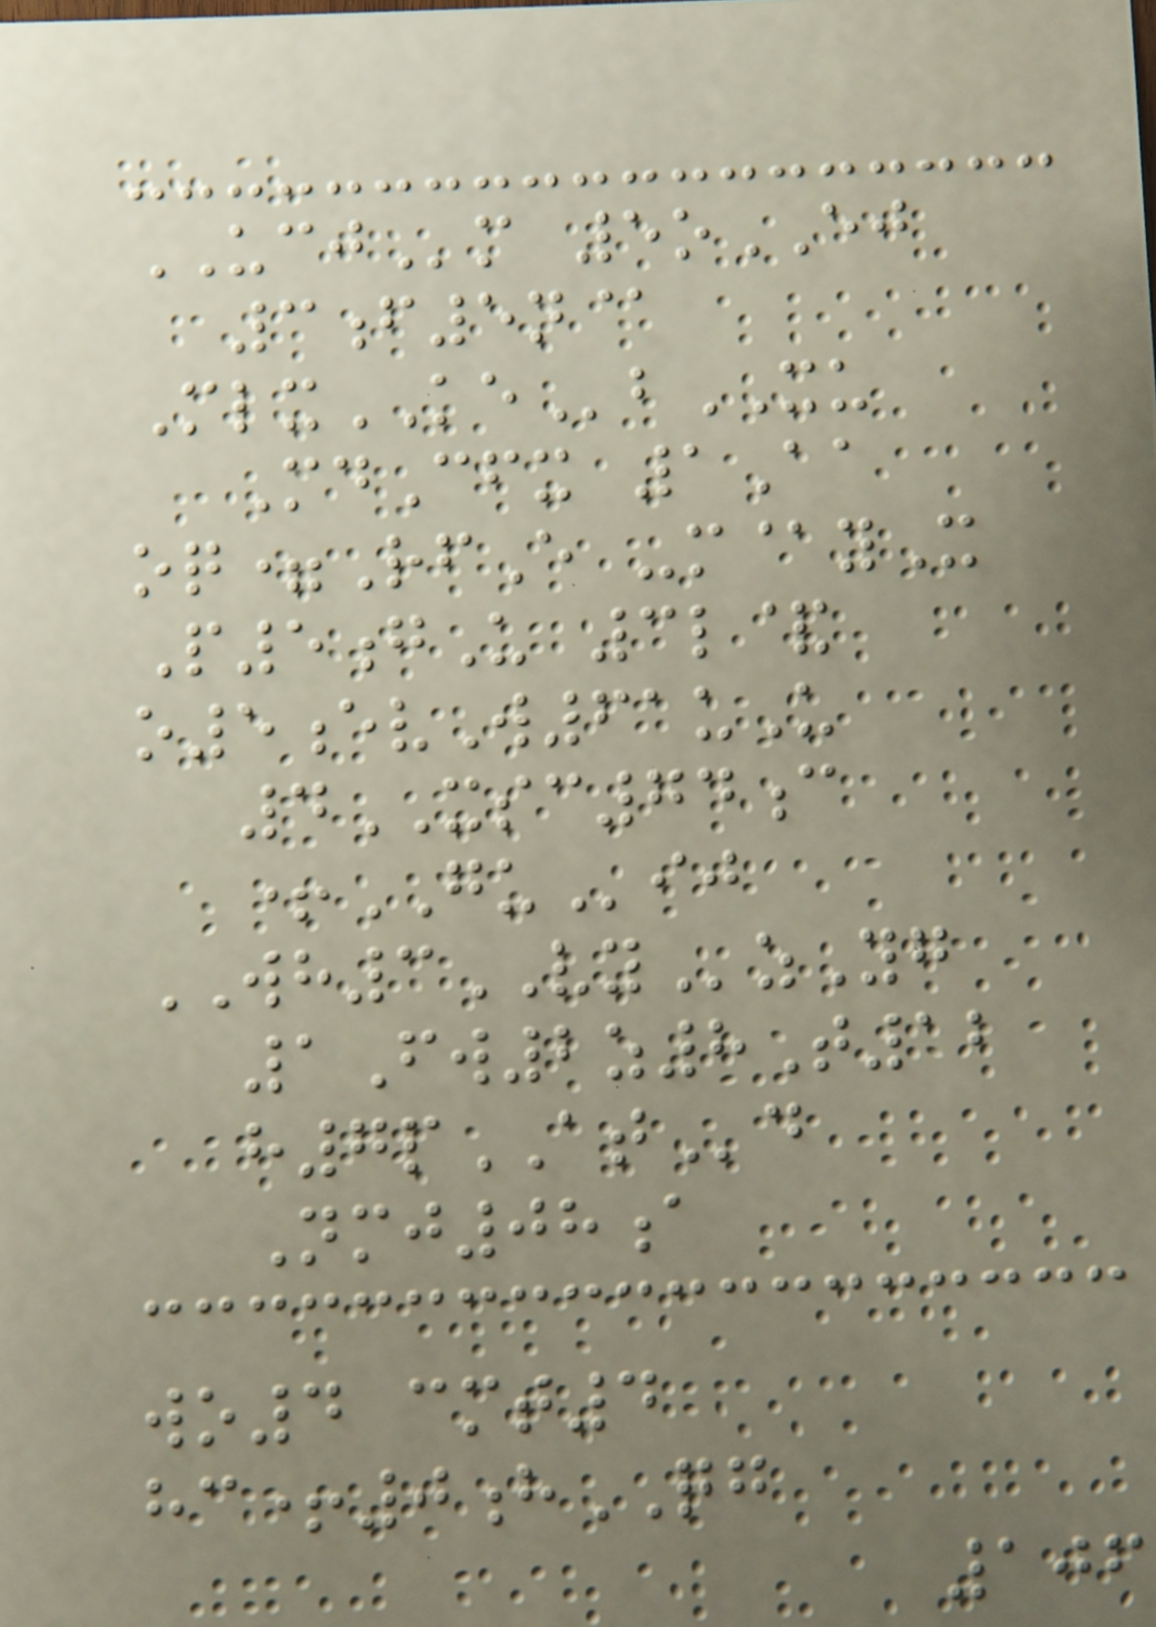UCJm 5oEJ
3f5n@
MlxKEbXU
MdCfx 1Aa
oq=RfE -m@yX
P5gU 3l&
o5evW61uU
4XSC74c
+GUij
WH3VYzYg
1Fw2z8T12
h7pATd
Nmj08a
wo4 cmt4
hc+0hQG
106
